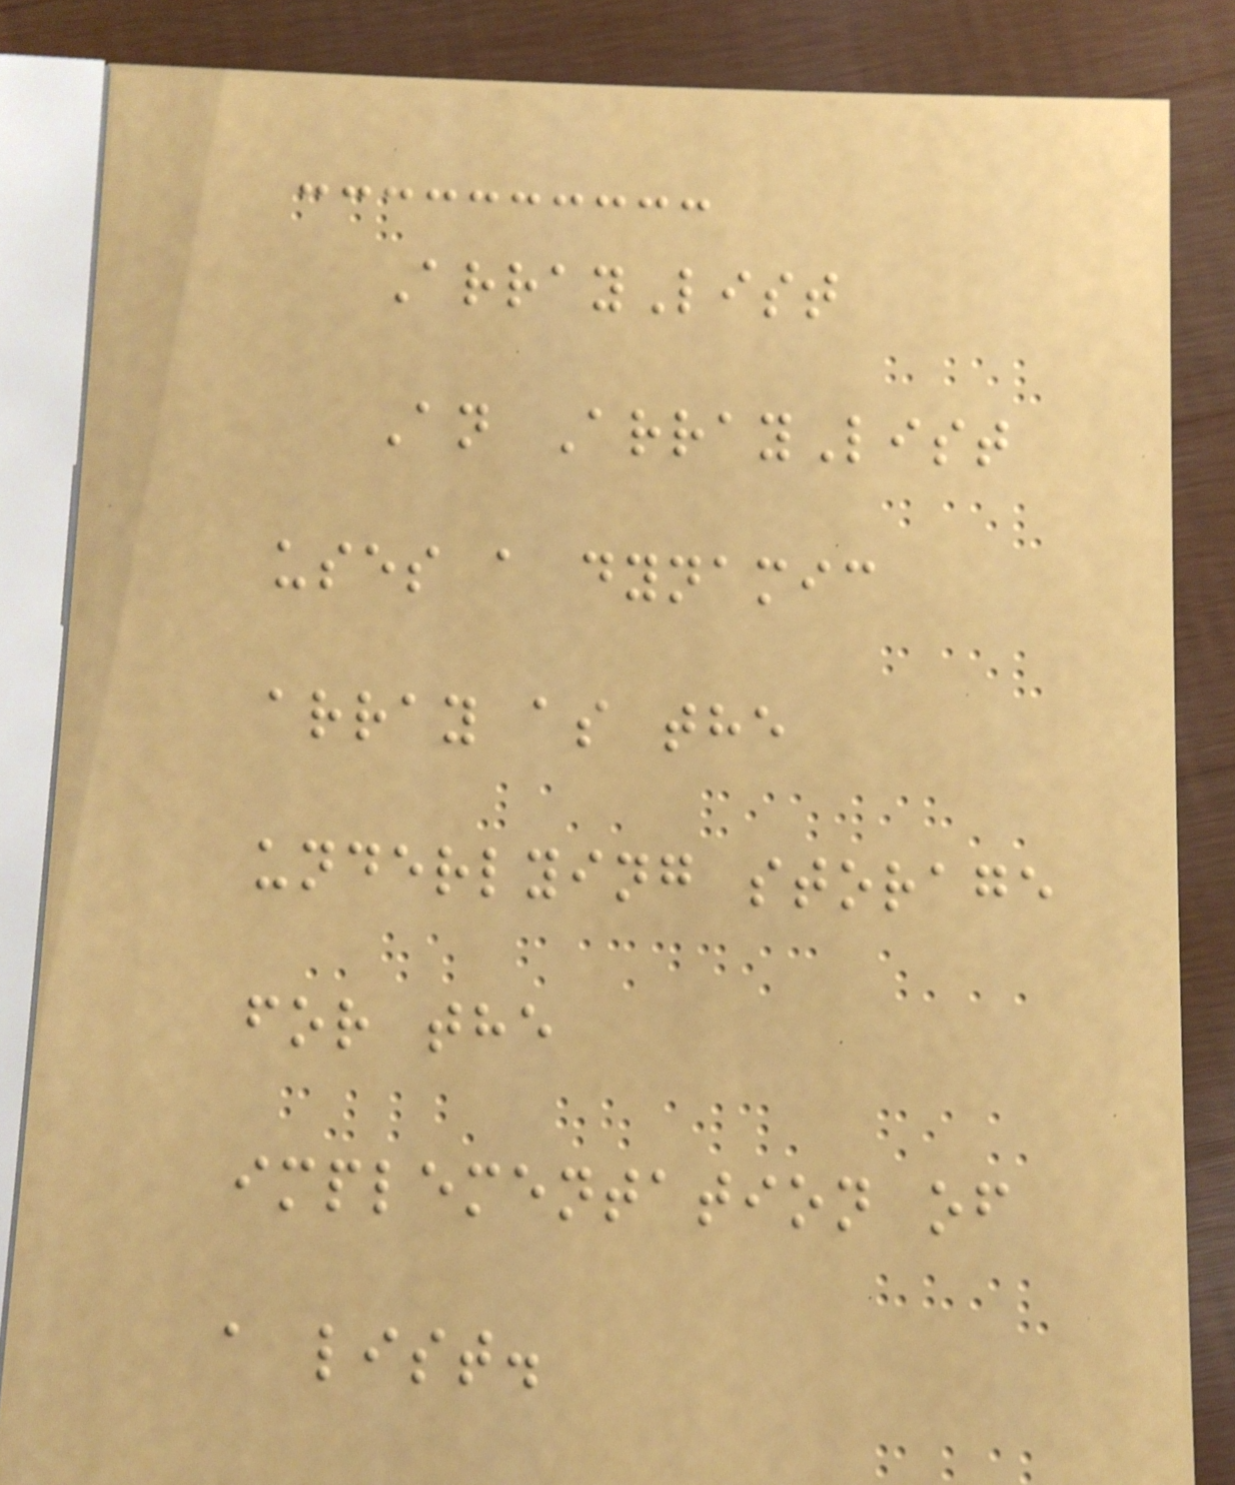ArrayList
An ArrayList
uses a dynamic
array as the
underlying storage
for the
implementation of
a list.
